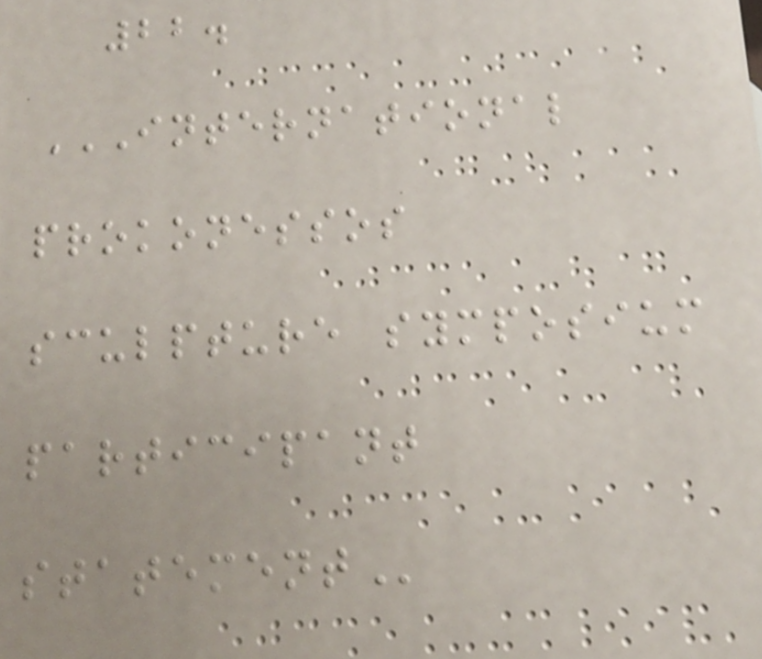22.
INTERNATIONAL
PROKONESSOS
SCULPTURE SYMPOSIUM
PARTICIPANT
STATEMENT
